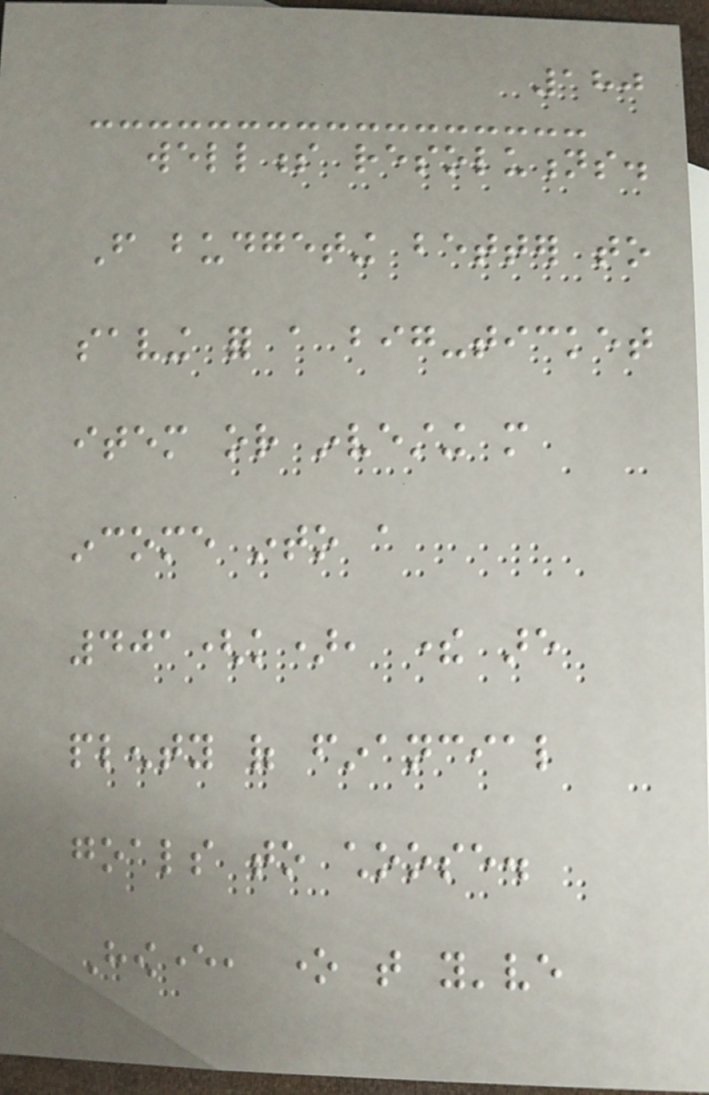180
wellness resolutions.
From budgeting better to
saving for a big-ticket
item or investing more
income into a
401(k), there are
plenty of financial
goals to choose.
However, one that you've
